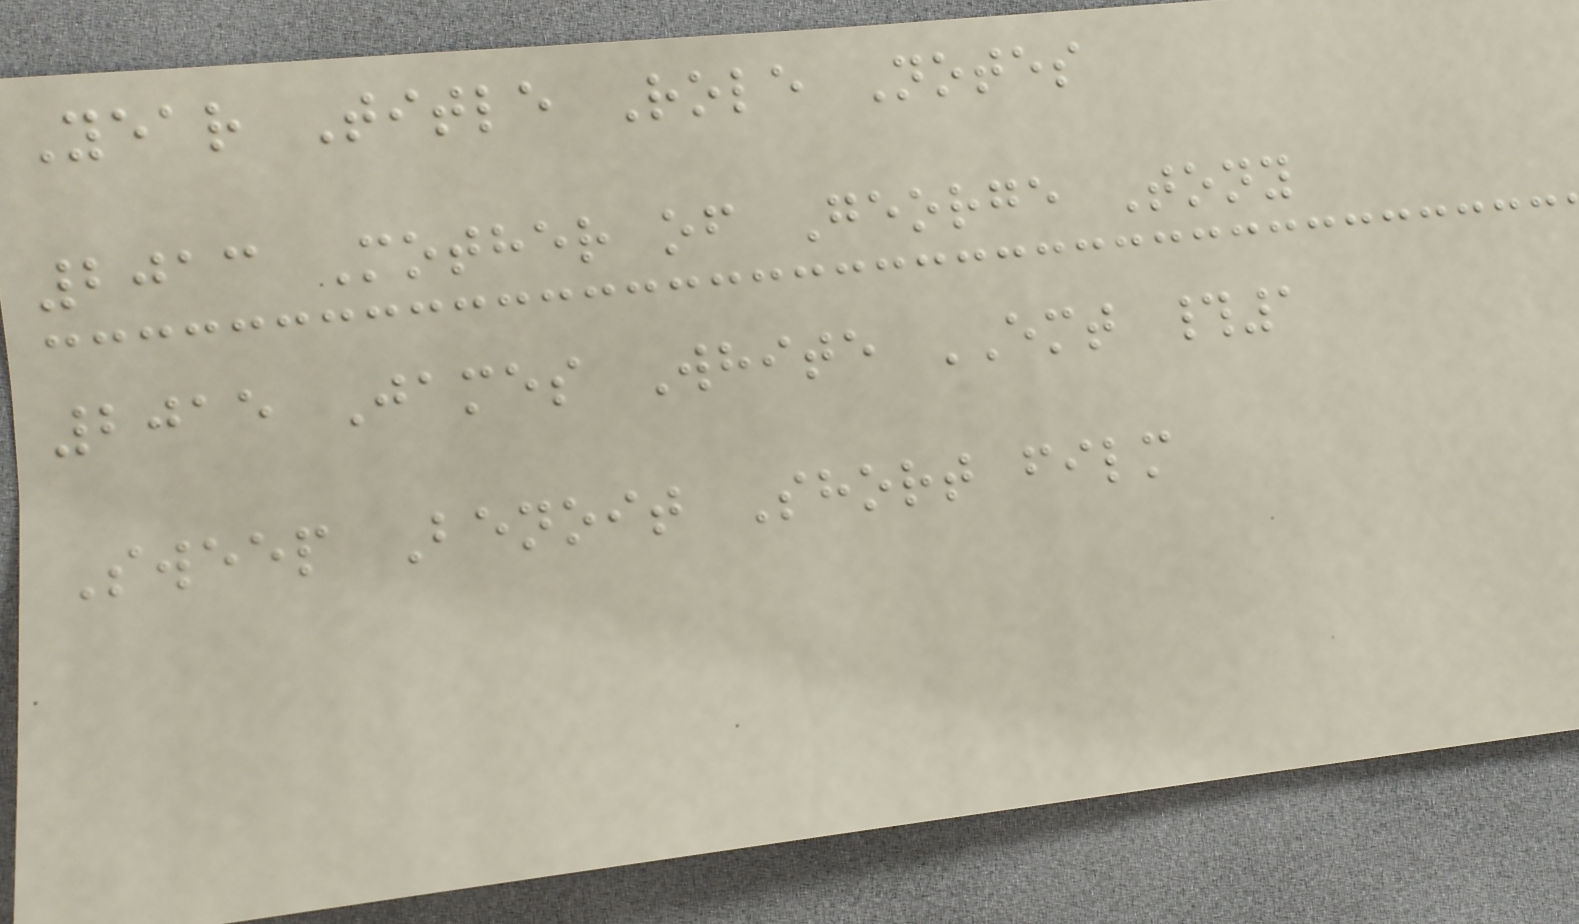Year Title Role Notes
2013 Mother of George Tony
2015 James White EMT #1
Sweep Benoit Short film
